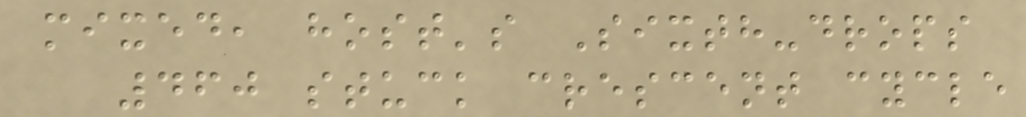mixed, host's Sixth-drops
460 stuck crescent cycle
